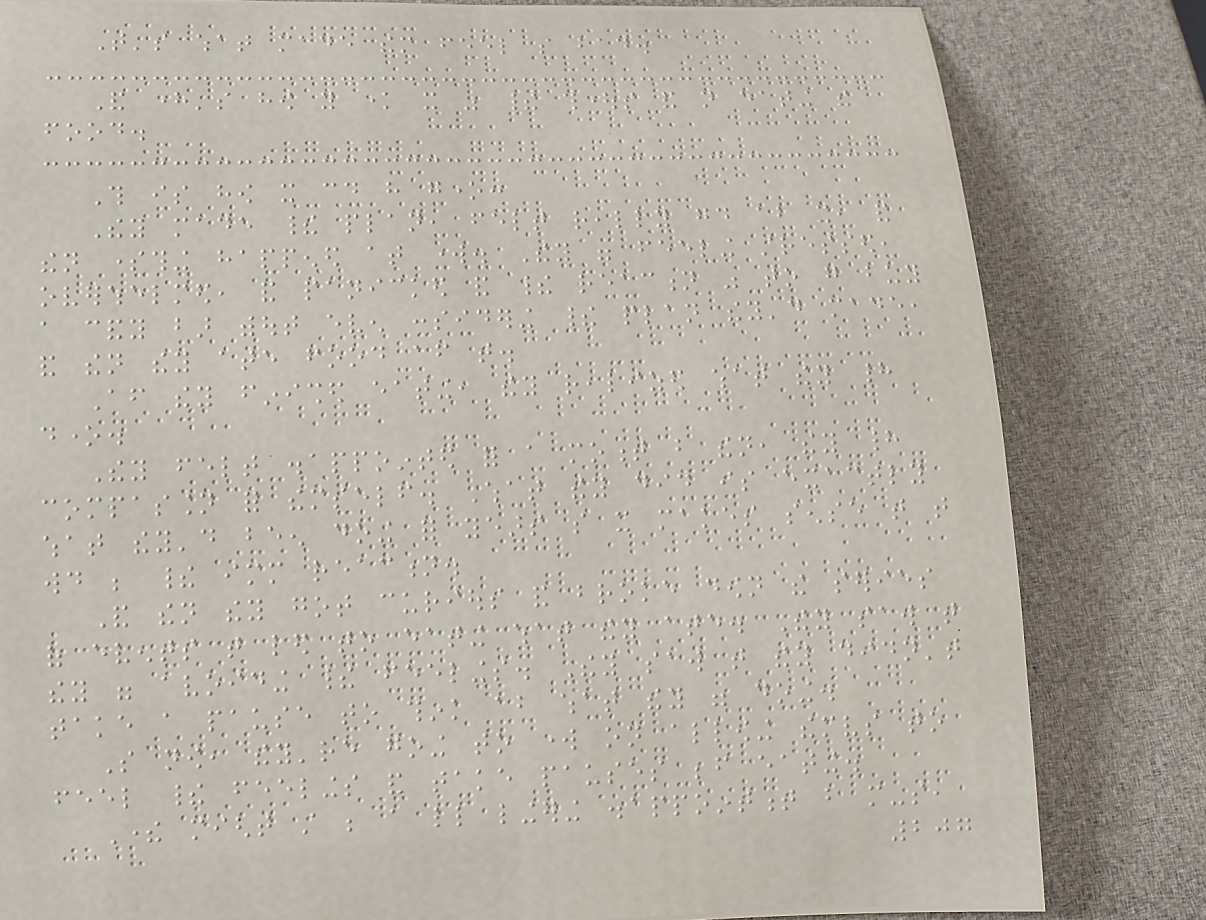That's what made them feel so bad.
And here's how you know it was their thoughts and not eating the
food.
This is how it could have gone:
They made their plan, felt really good about it, and
then something happened at work. They were feeling stressed,
overwhelmed, and panicked and their reaction was to go buy
a candy bar without even considering their plan they'd made,
and then they ate food after that.
After they finished eating, they realized what they had
done.
They felt disappointed for a moment but then, they had
compassion for themself. What they did is exactly
what they'd been doing for years so it makes sense that that
would be their immediate reaction.
And then they got curious and broke down the series
of events that led to eating what they ate. They saw that
they were avoiding their feelings. They saw that they didn't
take a pause to think about what they were doing.
So now, they're going to work on allowing themselves to
feel their feelings and take pauses before eating.
There might still be a little lingering disappointment but more-so,
207
